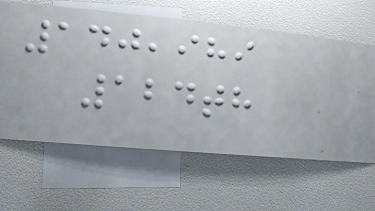140,989
124th
